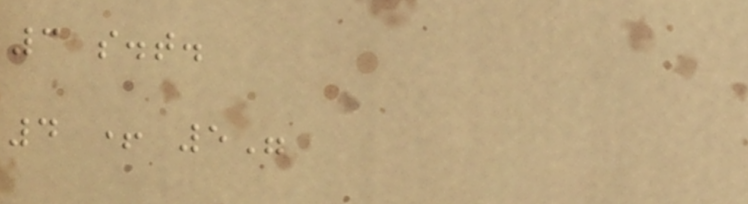3 s.t.
4 + 5"
